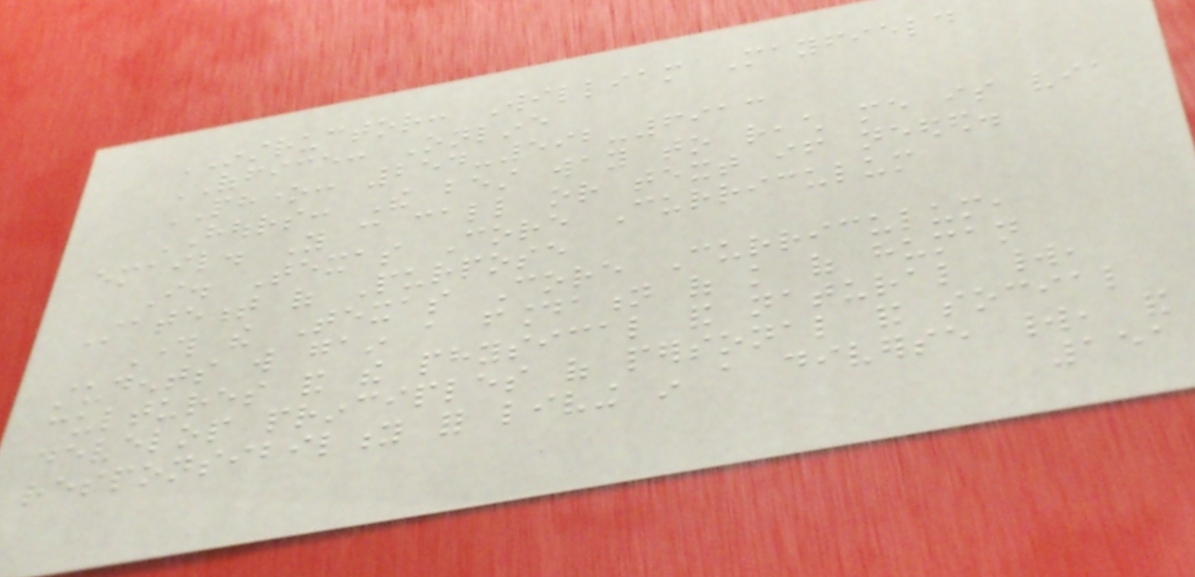INSTRUCTOR: William Mayfield
OFFICE: Online
PHONE: 254-592-6913
HOURS: The best way to reach me is via
email. You can call or text if needed.
I. Texas Core Curriculum
Statement of Purpose
Through the Texas Core Curriculum,
students will gain a foundation of knowledge of human
cultures and the physical and natural world,
develop principles of personal and social
responsibility for living in a diverse world, and
151
